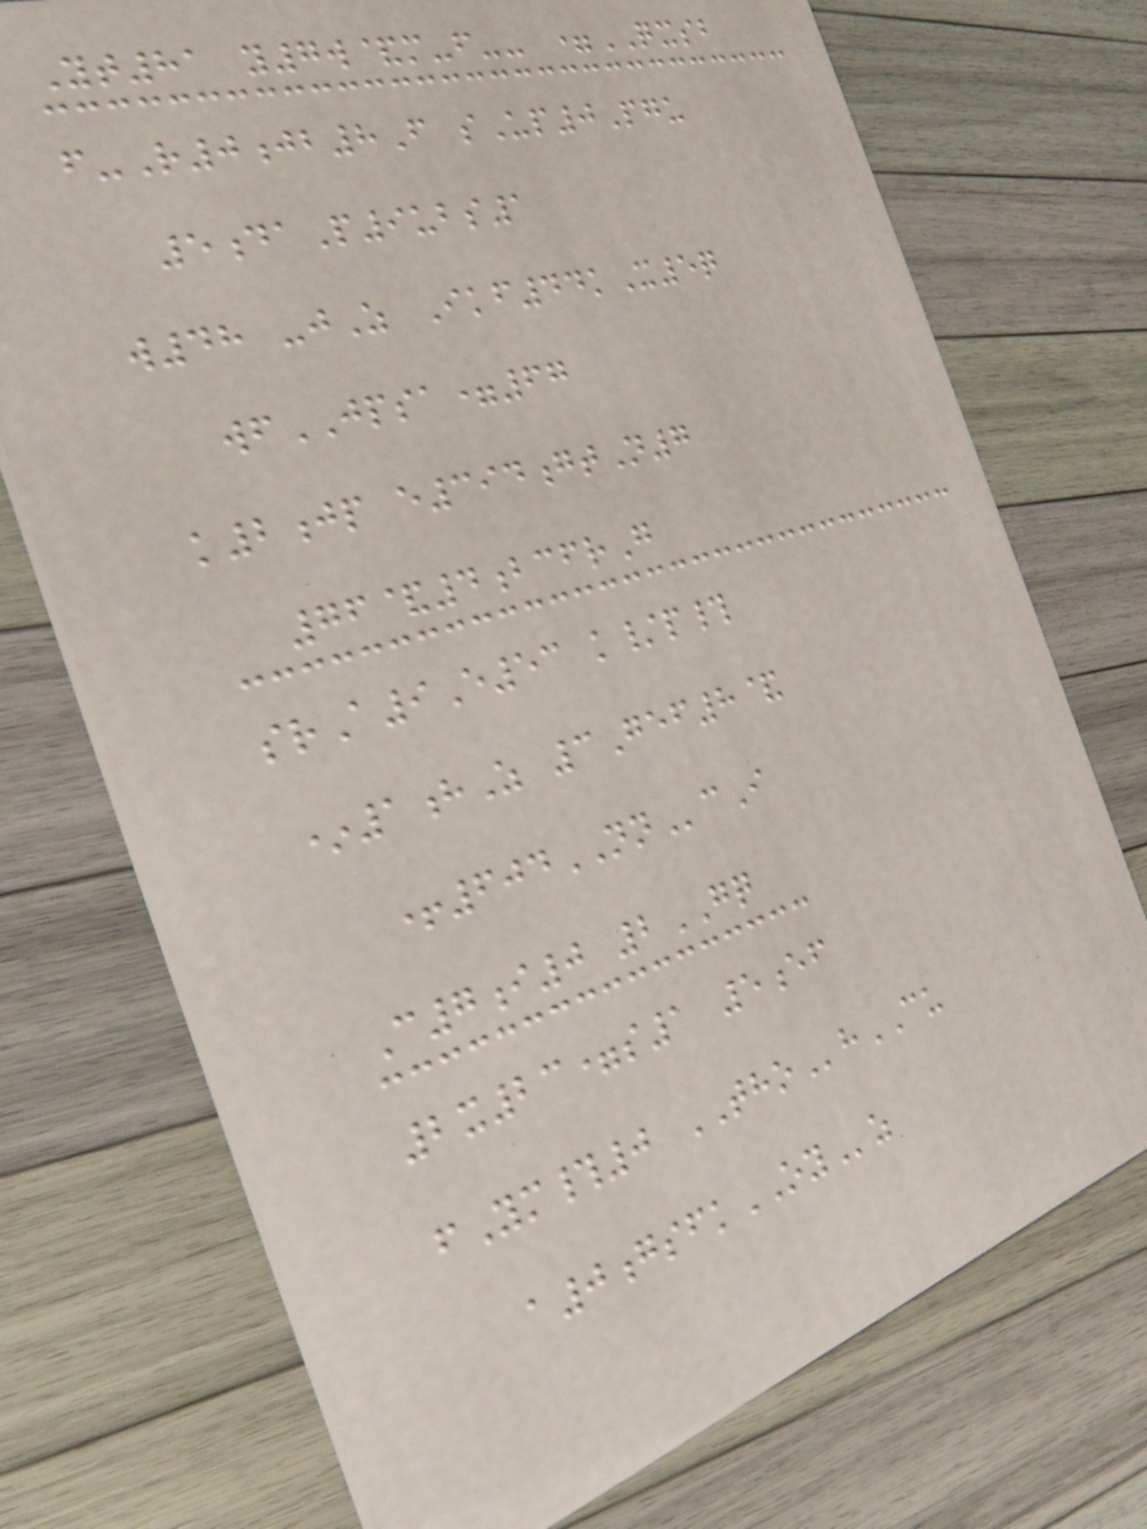Yt81 y7w&m-f-- =QXSB
f-R0jb8F sUp0Pgu
5daP9ubs1
w48 -jZ Ikf44kX5q
wfJPSA=67
k2jp e394gtN7
76&4bcfrG
srA9E53 k/p#
*1hZ 3Gef8&
+604NNcI
C7i0 2GQ
2x23=s1 5ef
fYm#0 THOhCU
a0gsfkOYz
